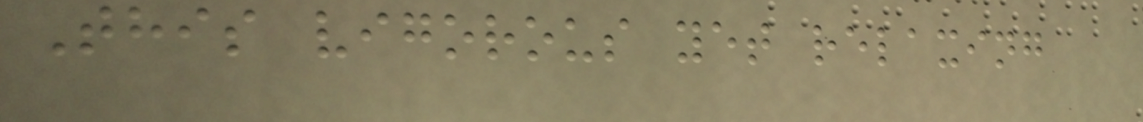This vigorous yet relaxing
